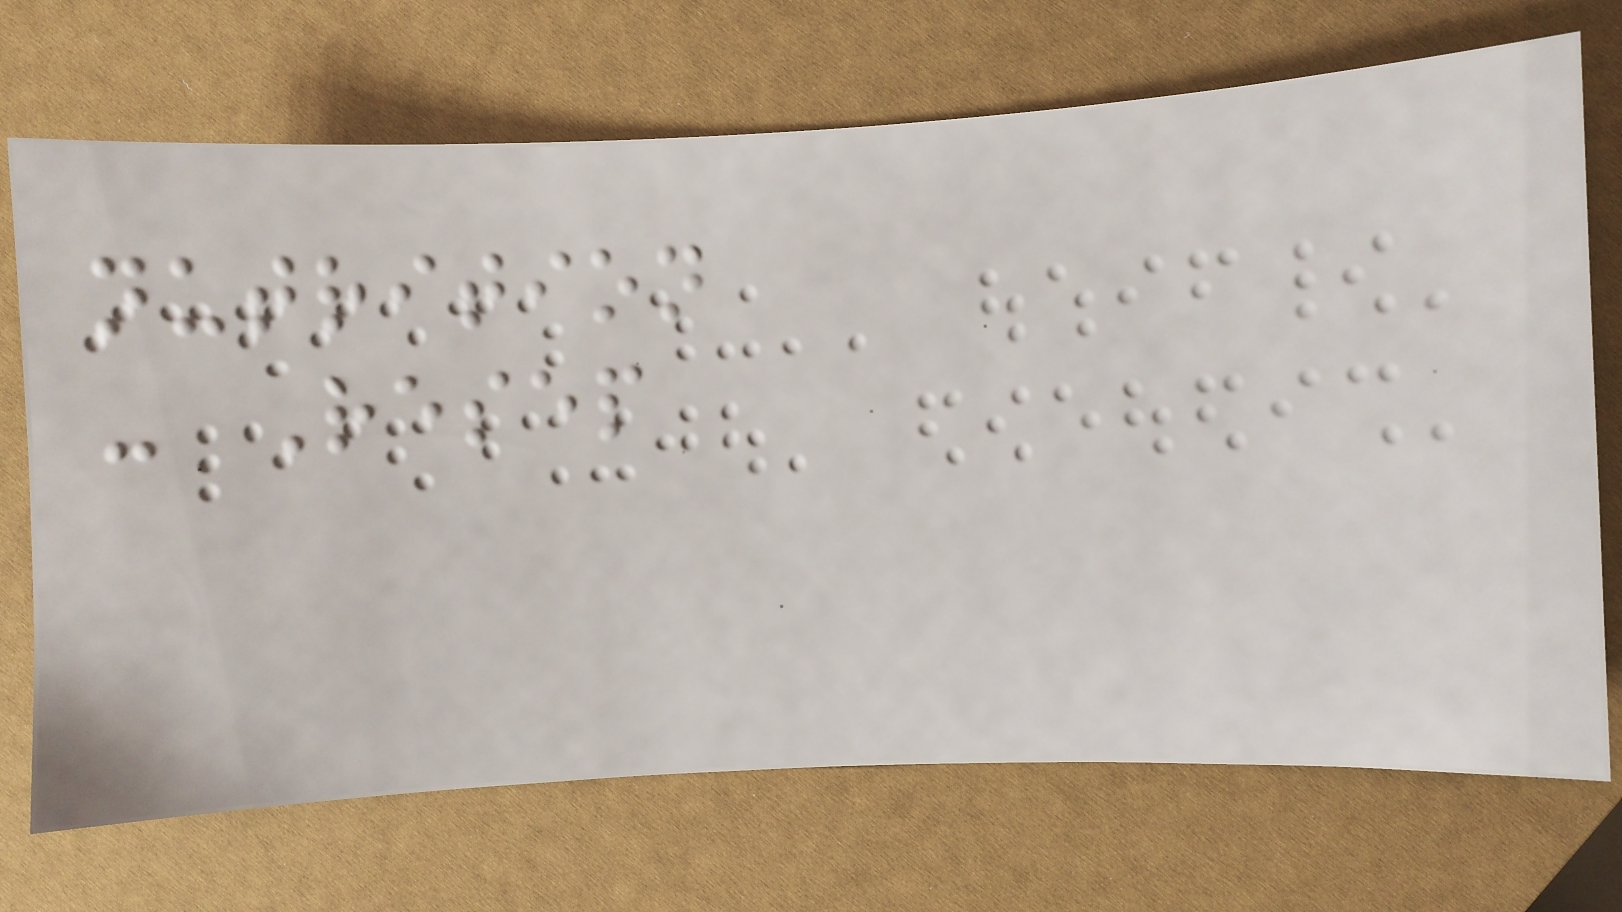nutrition
- Resep
